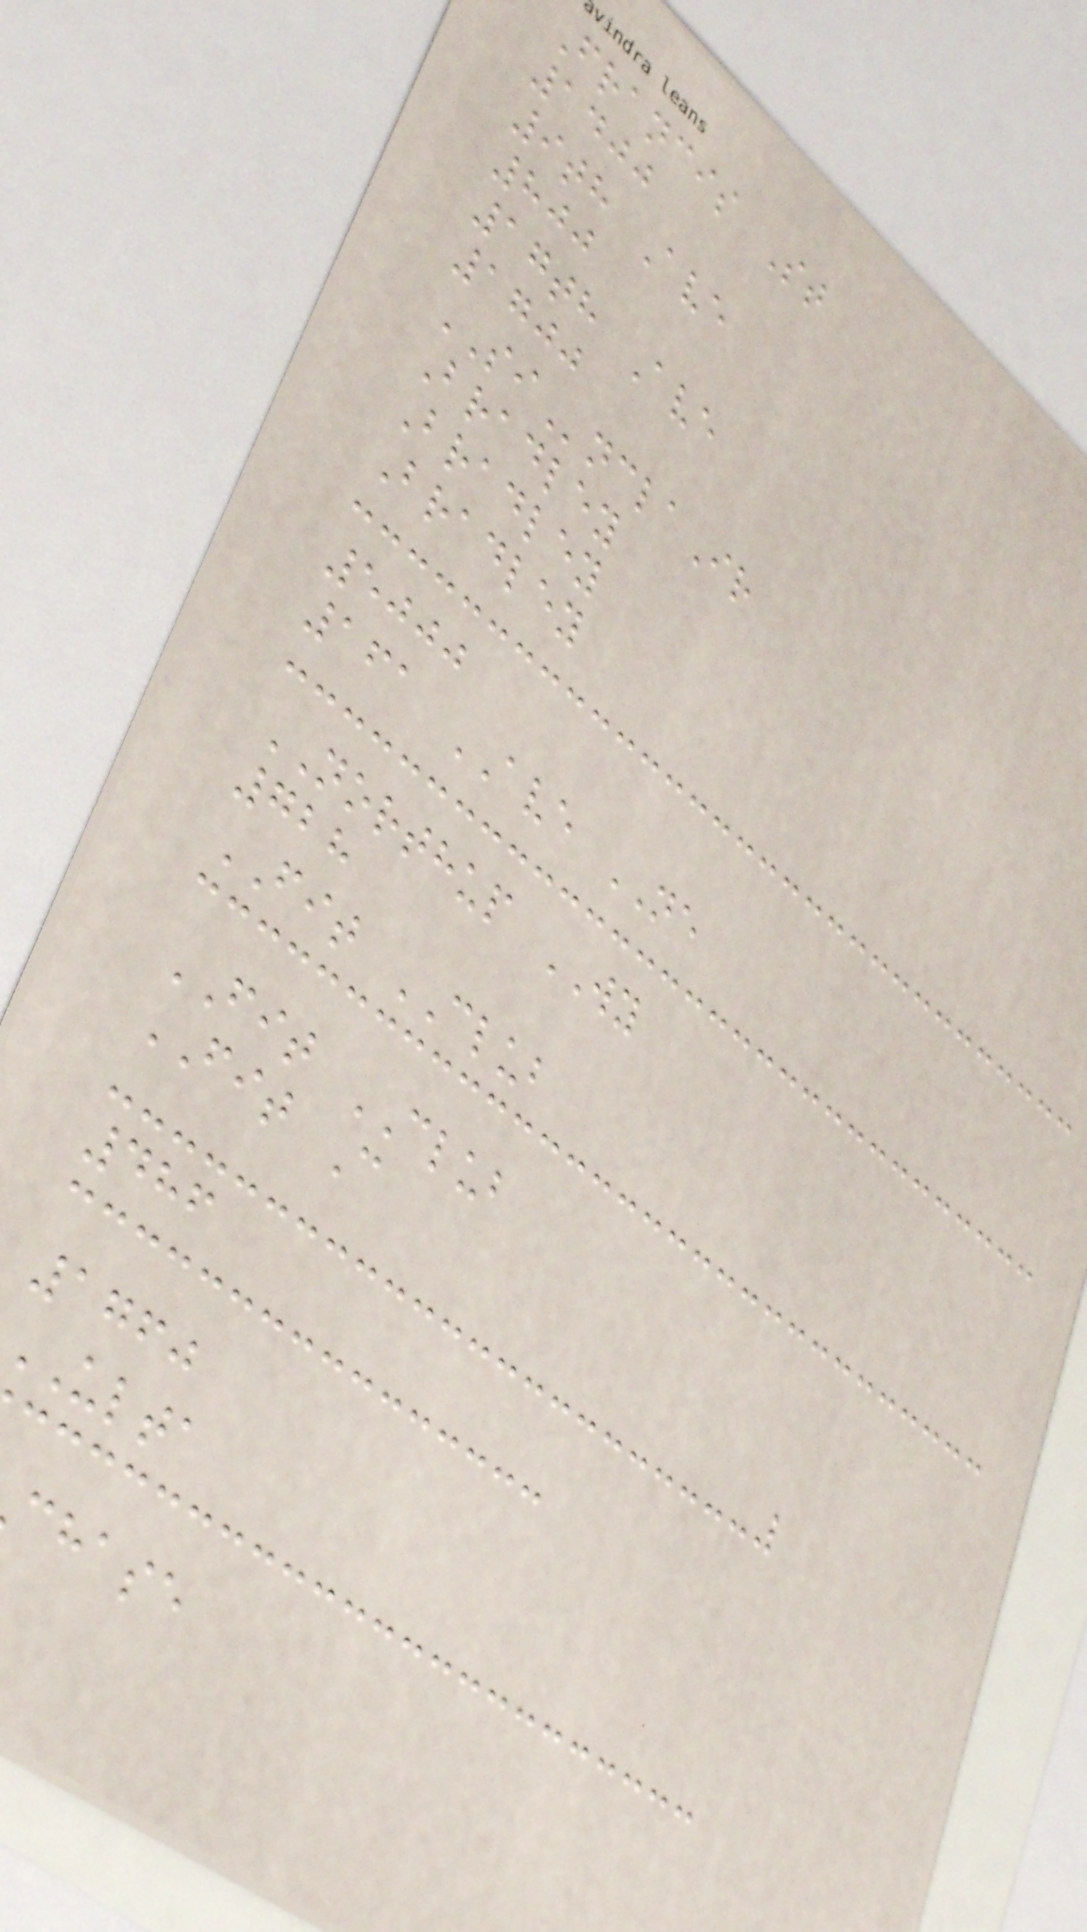Francis St
1400
9th Ave
800
17th Ave
1700
SInclaIr
Bradley
Bradley
Bradley
5000
161 AVE NE
NORTHUP WY
728
FIT CLUB
FIT CLUB
FIT C
486
1760
ulta
chase
